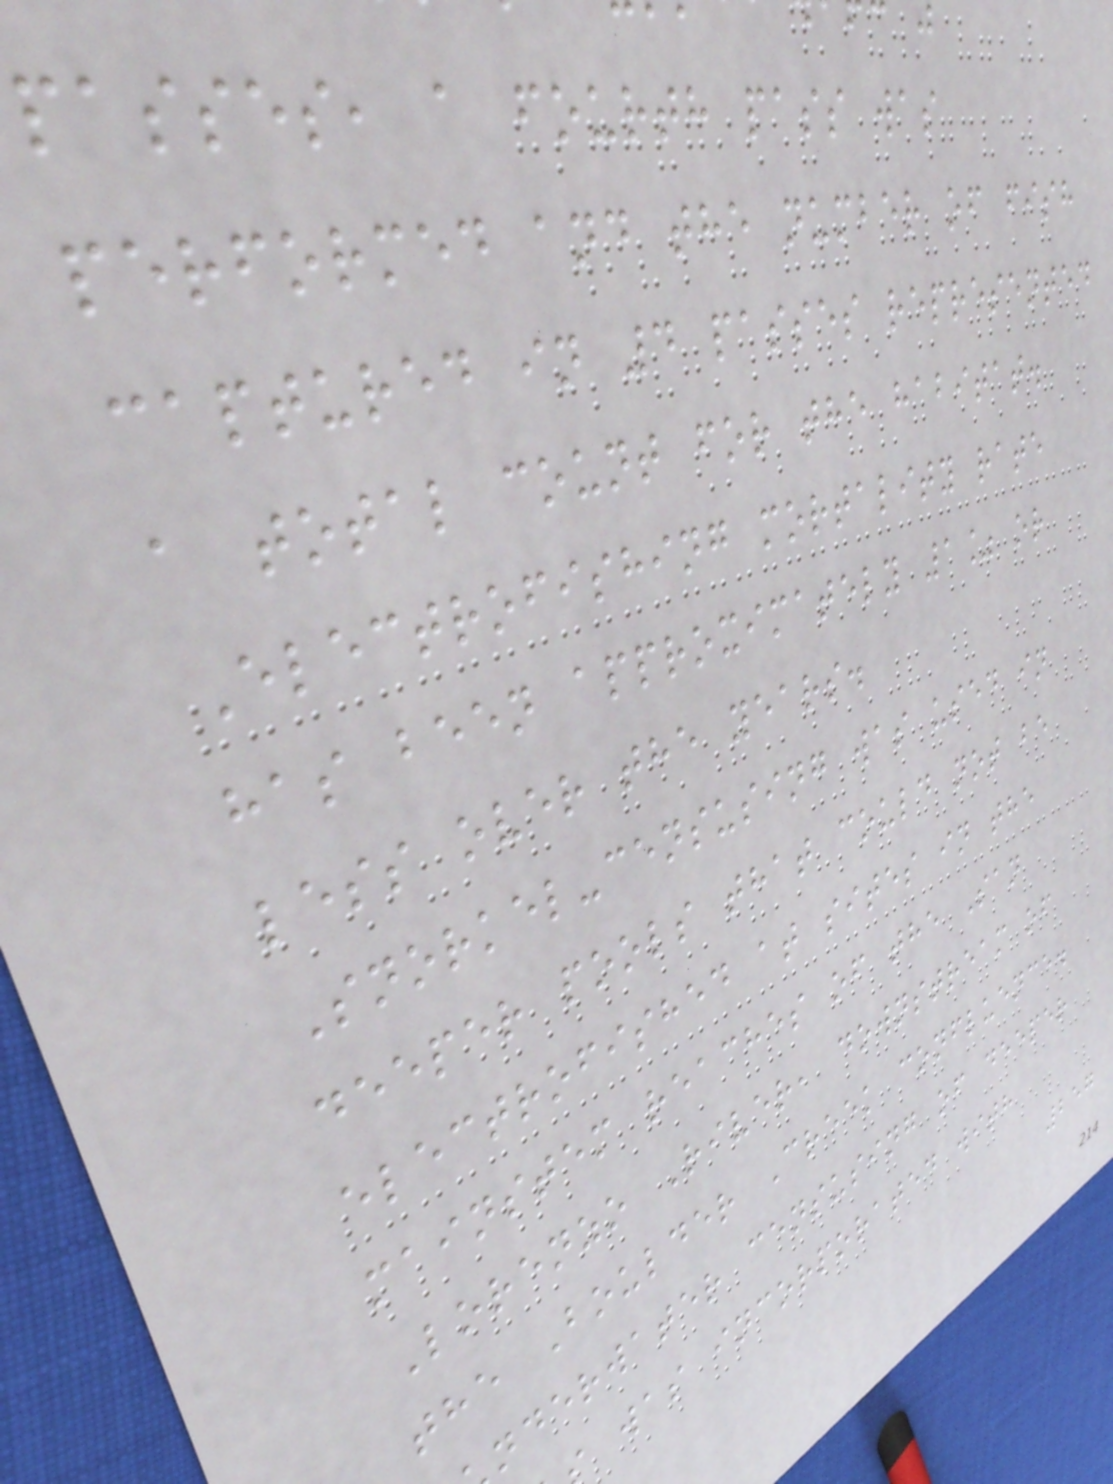passes, a fourth pass was
performed and the number of fish
captured in 4 passes represented
a total count for the habitat.
Electrofishing mortality rate
has been approximately 1% or
less over the years.
Snorkel-censusing was used in
deeper pools that could not be
electrofished at sites in the
mainstem reaches of the San
Lorenzo River, downstream of
the Boulder Creek confluence.
nderwater censusing of deeper
was incorporated with
257
